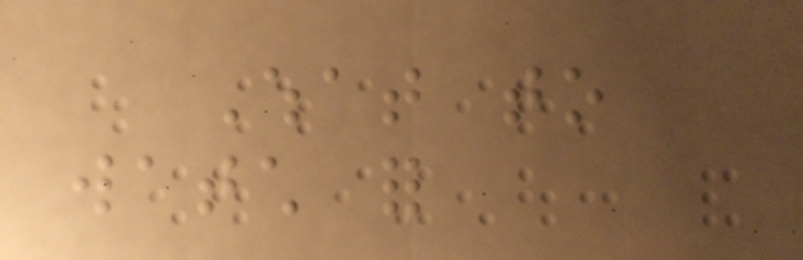What to
watch for
